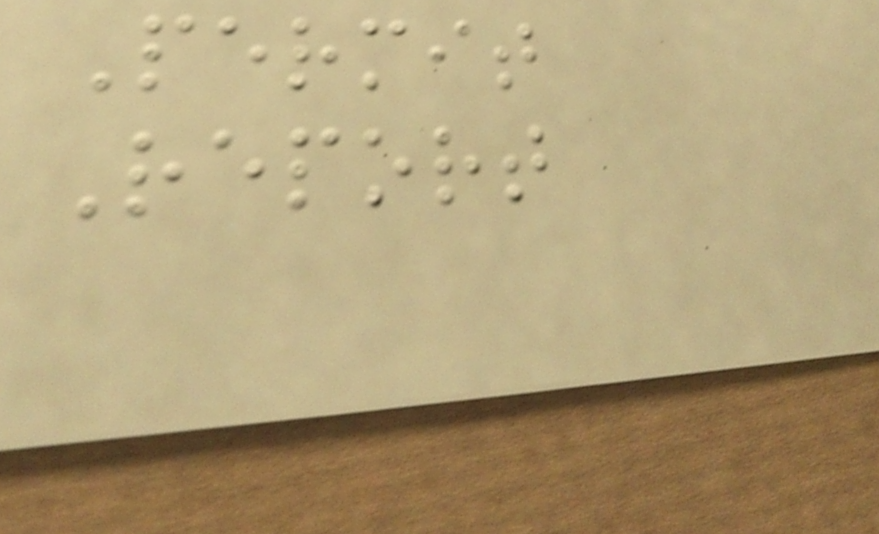Permit
Report
